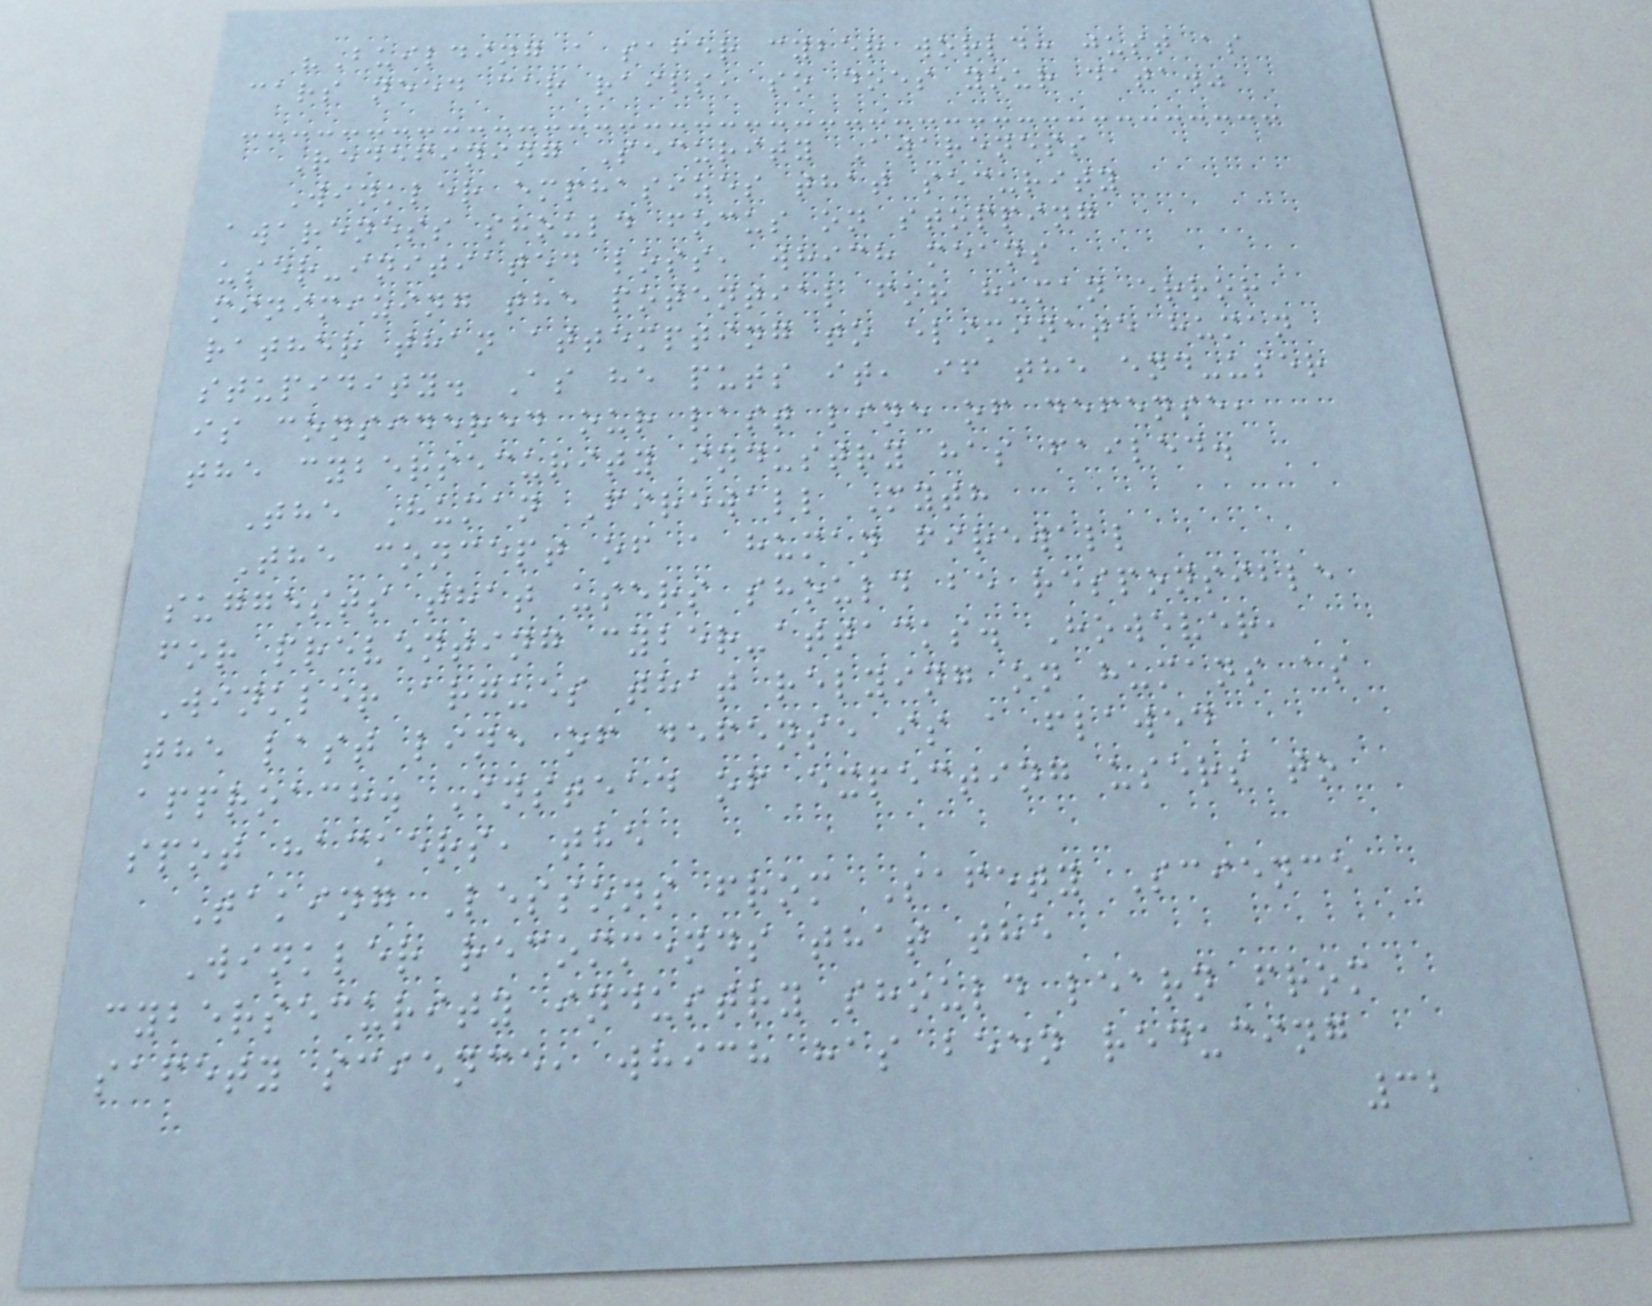"Building a safer cyber world: just as
cars need car rails, so does your data."
Redefining Security Awareness
Winkler emphasizes that security
awareness should focus on stopping
user-initiated loss, which means
minimizing the potential for human error
rather than attempting to eliminate human
stupidity. As he puts it, if the end-user
is considered our last line of defense,
the cybersecurity industry has failed.
The Human Firewall Myth
The concept of a human firewall
suggests that users should be responsible
for preventing cyber-attacks. However,
Winkler argues that relying on humans as
the last line of defense is a flawed
approach. Instead of expecting users to
spot hackers, the
Taking Lessons from Safety Science
Winkler recommends that the
cybersecurity industry should learn from
safety science, which has been reducing
32
